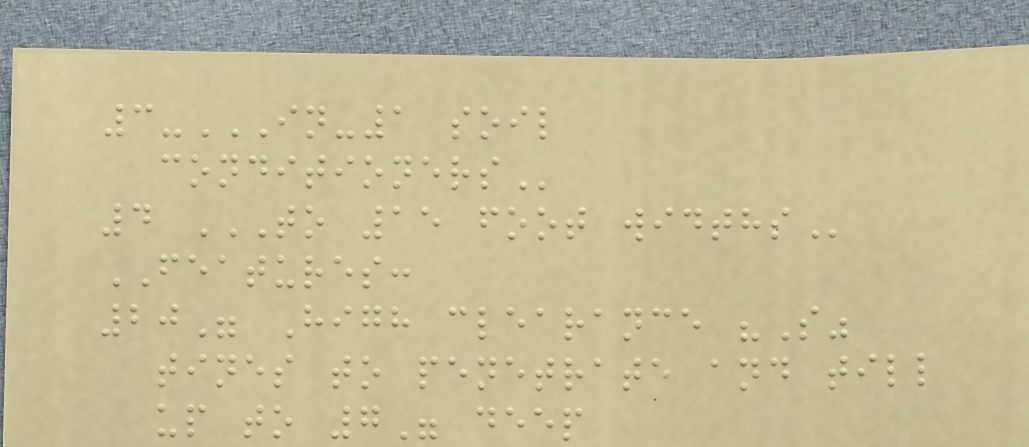3-IN-1 SOIL
CONDITIONERS
4 TO 15 FOOT WIDTHS
FEATURES:
20" High clearance "S"
tines to penetrate and till
up to 7" deep
